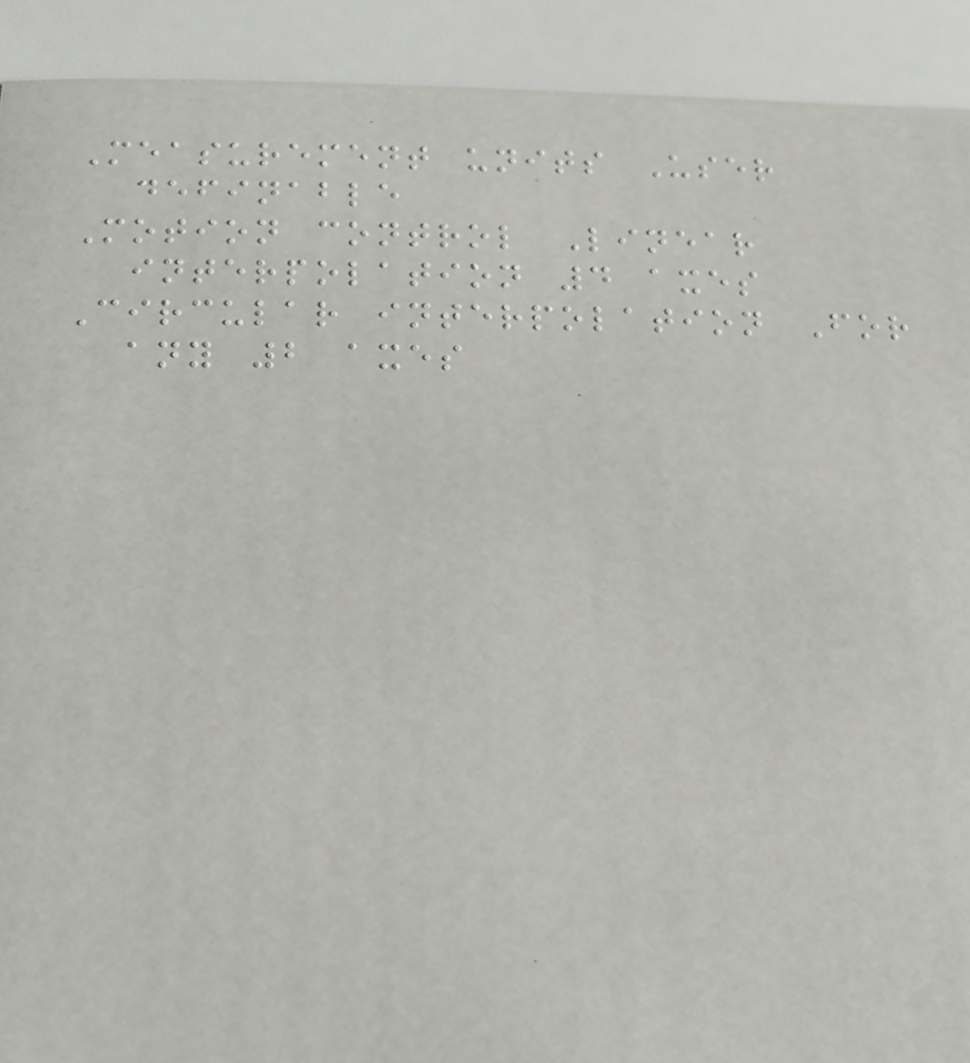Measurement units User
definable
Motion control Linear
interpolation 4 axes
Circular interpolation For
any 2 axes
